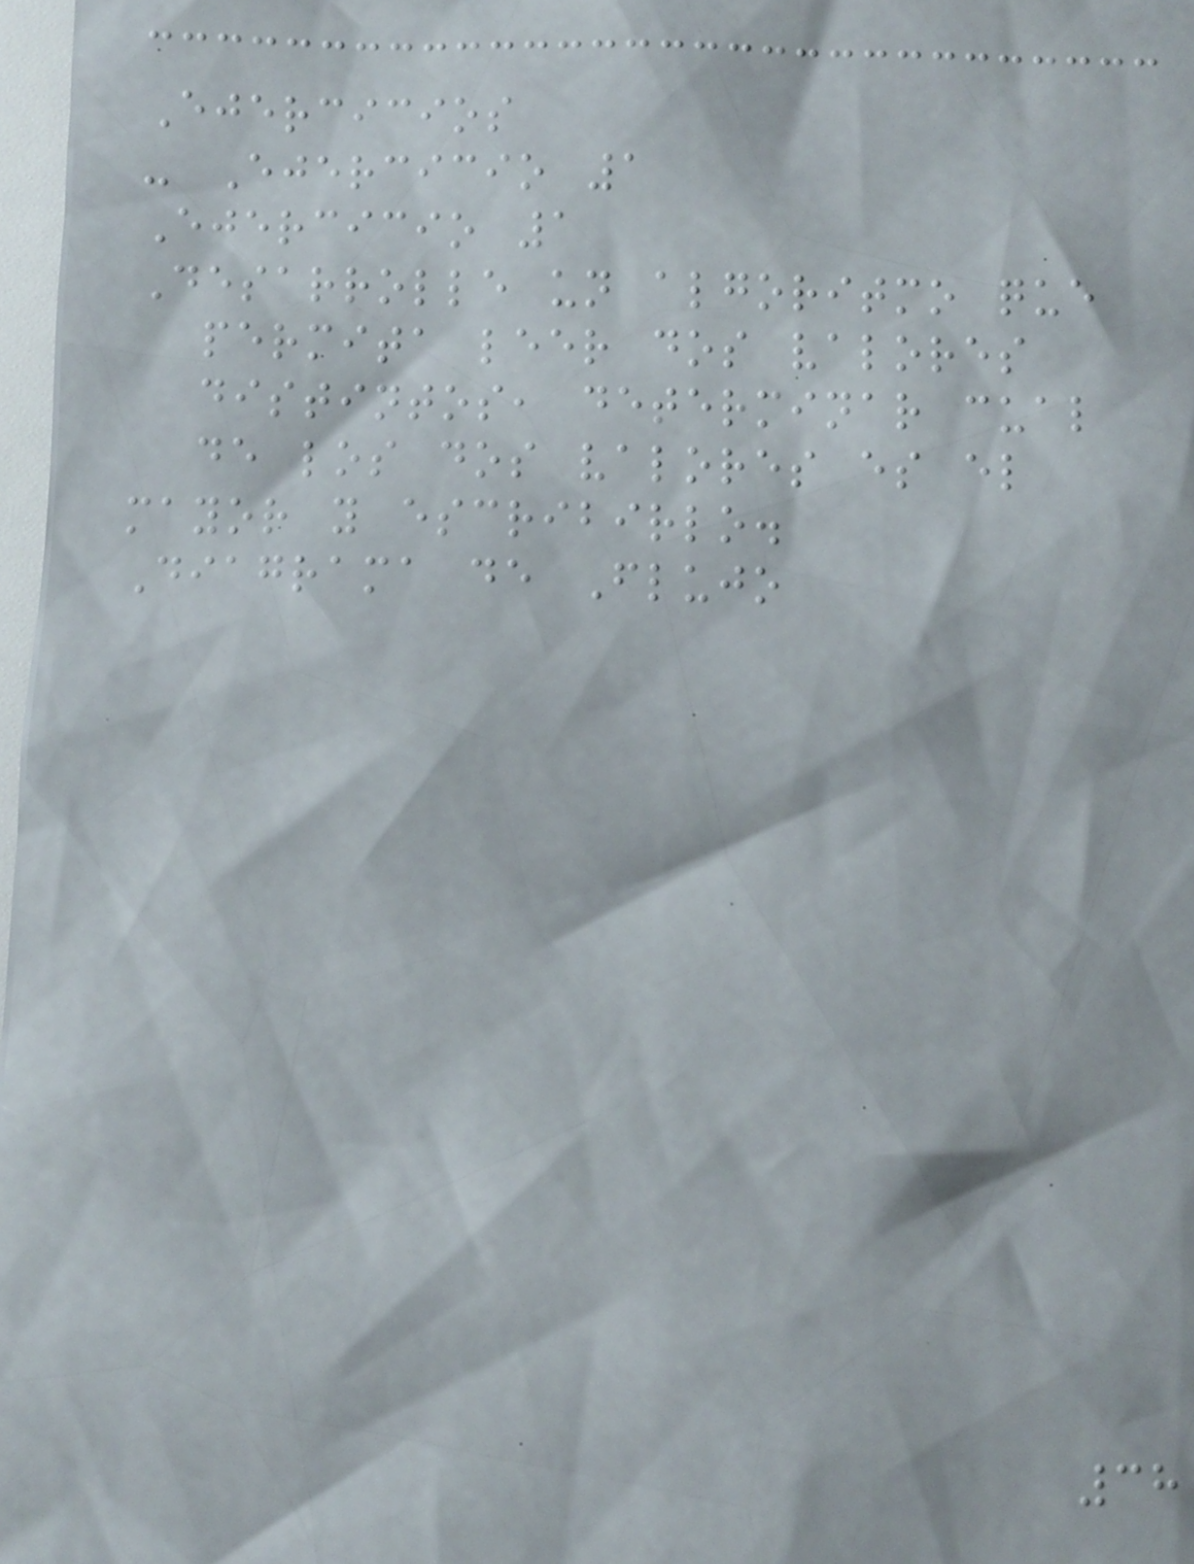Ejercicios
- Ejercicio 1
Ejercicio 1
Desarrolle un algoritmo que
permita leer dos valores
distintos, determinar cual
de los dos valores es el
mayor y escribirlo.
Diagrama de Flujo
38
